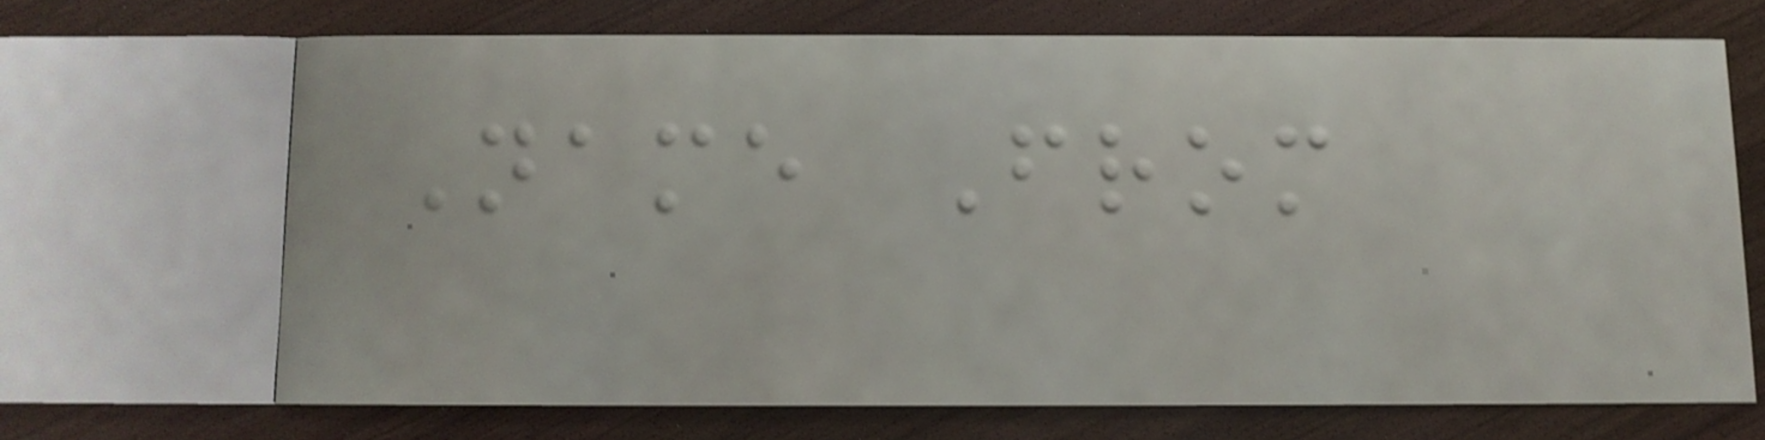Name From
